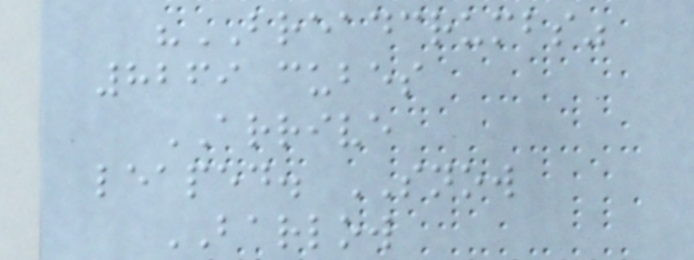"BREADCRUMBS"
8269 cubes
ARRIVE
leaped. SNOW
BARLOW
